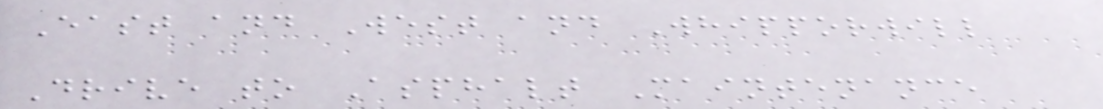East and West and Whipporwill
Drive to Asphalt Maintenance
